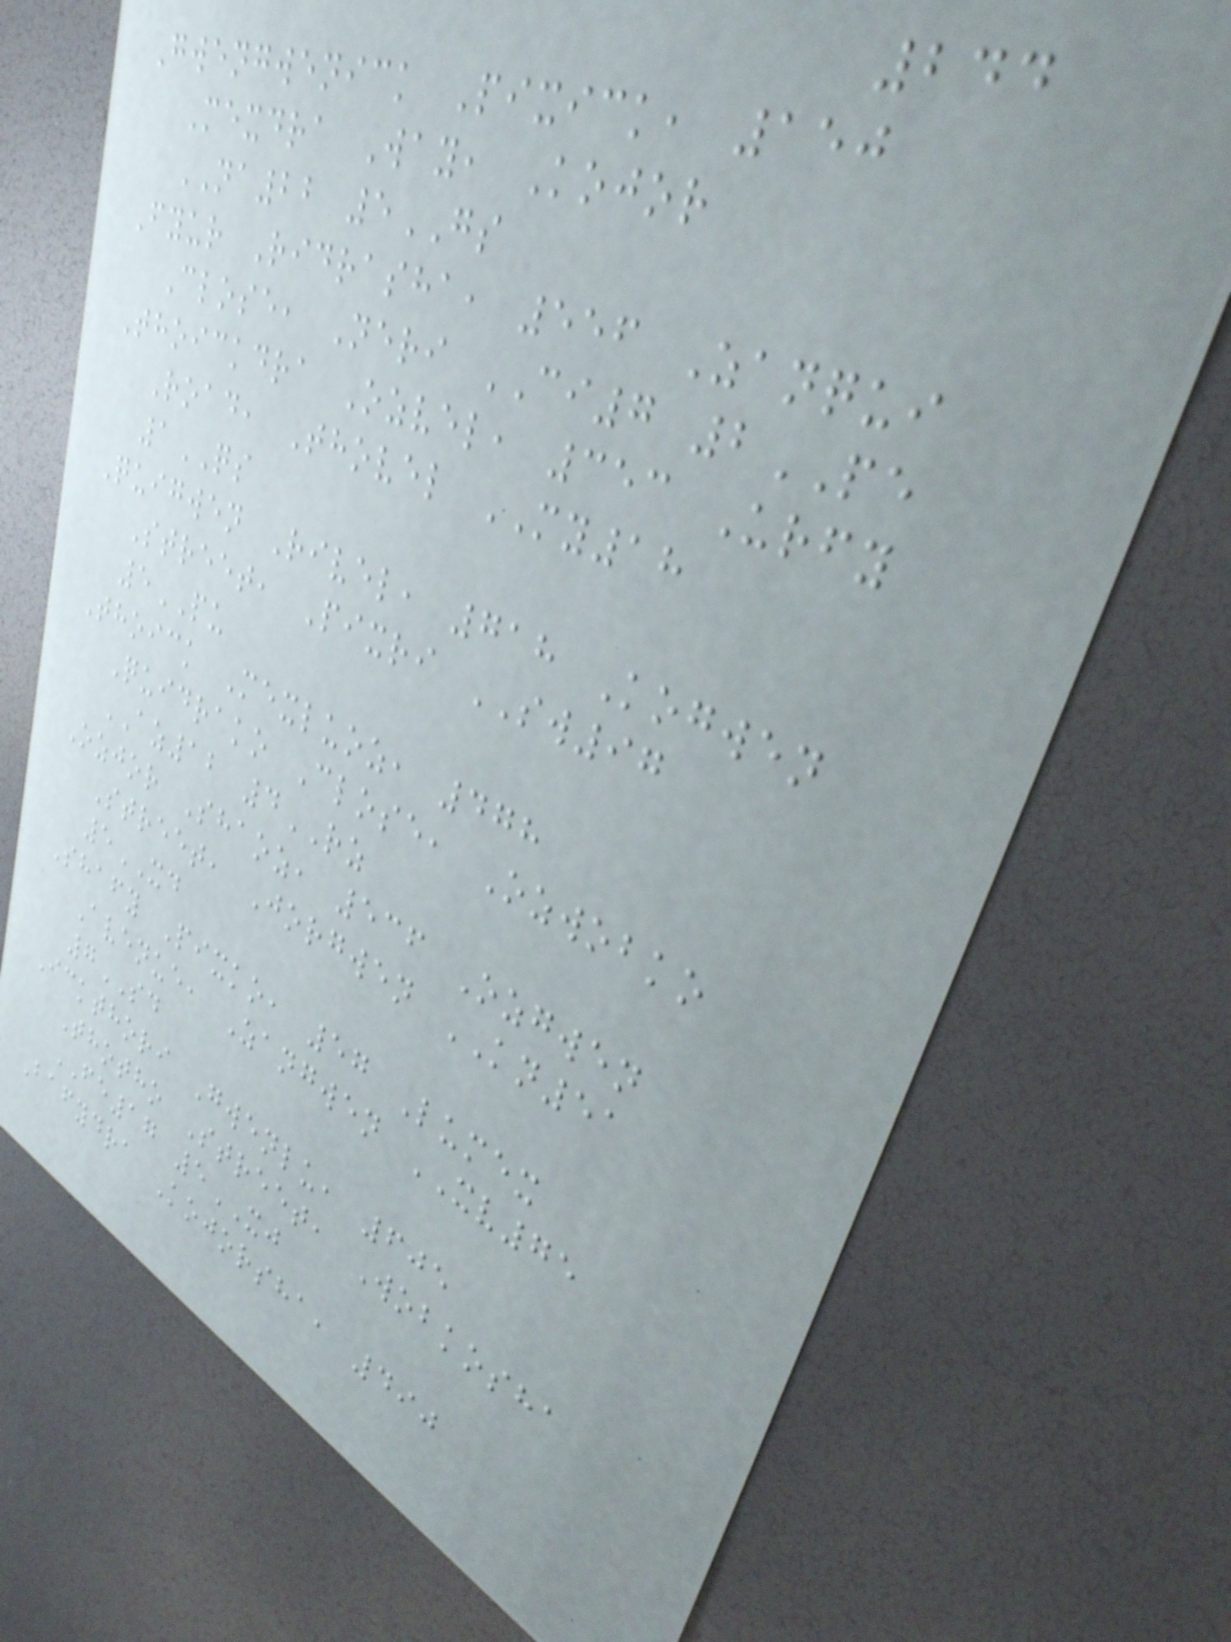244
Gwengwenick Pixick, 150
Mexdra Way, Kojor
NA22 5GS
Fyur Ridrasha, 556 Zanqui
Close, Neri CI7 2PE
Thoickdra Ozvel, 353 Urfy
Road, Thovel MY18
1QS
Quigwen Rivel, 718 Kogwen
Street, Pixri SW97
5PU
Thoick Mexluoz, 478
Quidrako Close, Ozwobko
AZ12 4RZ
Ozjor Shaoz, 536 Ozgwen
Street, Jorgwen KN51
5XD
Shafy Pixko, 57 Lumex
Avenue, Zangwen XV75
7SD
Ickthori Gwenlu, 605
Thotho Street, Wobkosha
FE17 5XJ
Bafydra Kojorsha, 490
